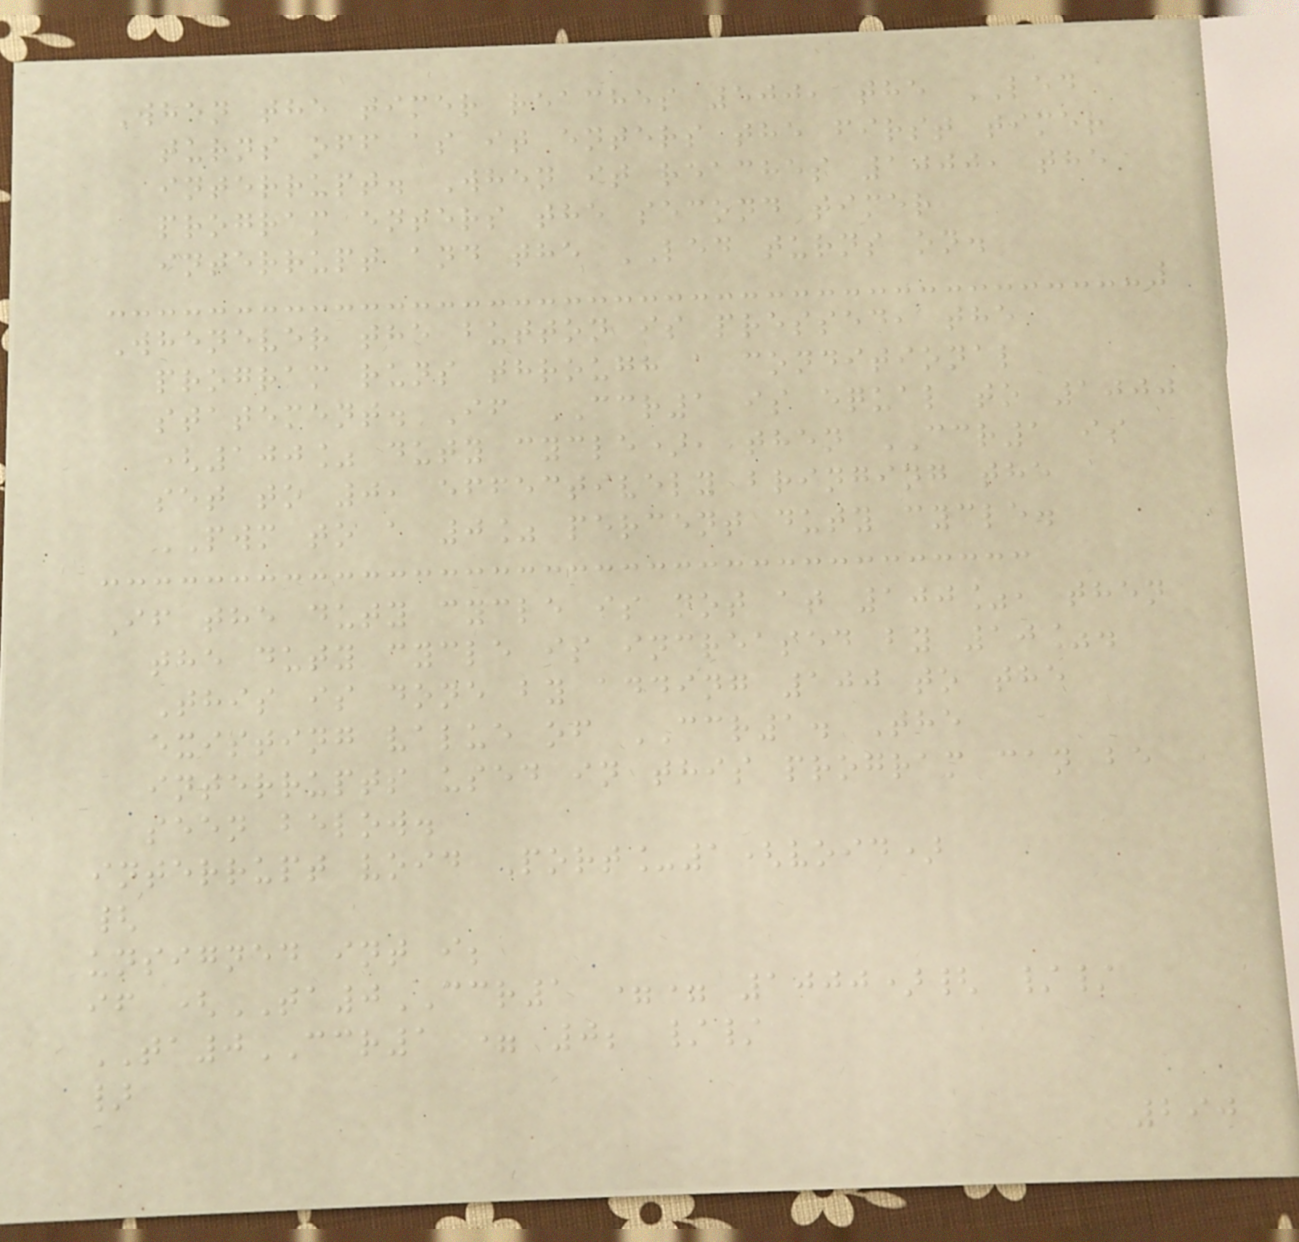When the timer reaches 500, the LED
turns off as it enters the first timer
interrupt. When it reaches 1000, the
program enters the second timer
interrupt and the LED turns on.
Whenever the button is pressed, the
program runs through a conditional
statement. If CCR1 is equal to 1000
(100% duty cycle), then CCR1 is
set to 0, effectively bringing the
PWM to a 0% percent duty cycle.
If the duty cycle is not at 100%, then
the duty cycle is increased by 10%.
This is done by adding 100 to the
existing value of CCR1. The
interrupts used in this program can be
seen below.
interrupt void Port_1(void)
{
unsigned int i;
if (TA0CCR1 == 1000){ //
TA0CCR1 = 0; //
}
290
